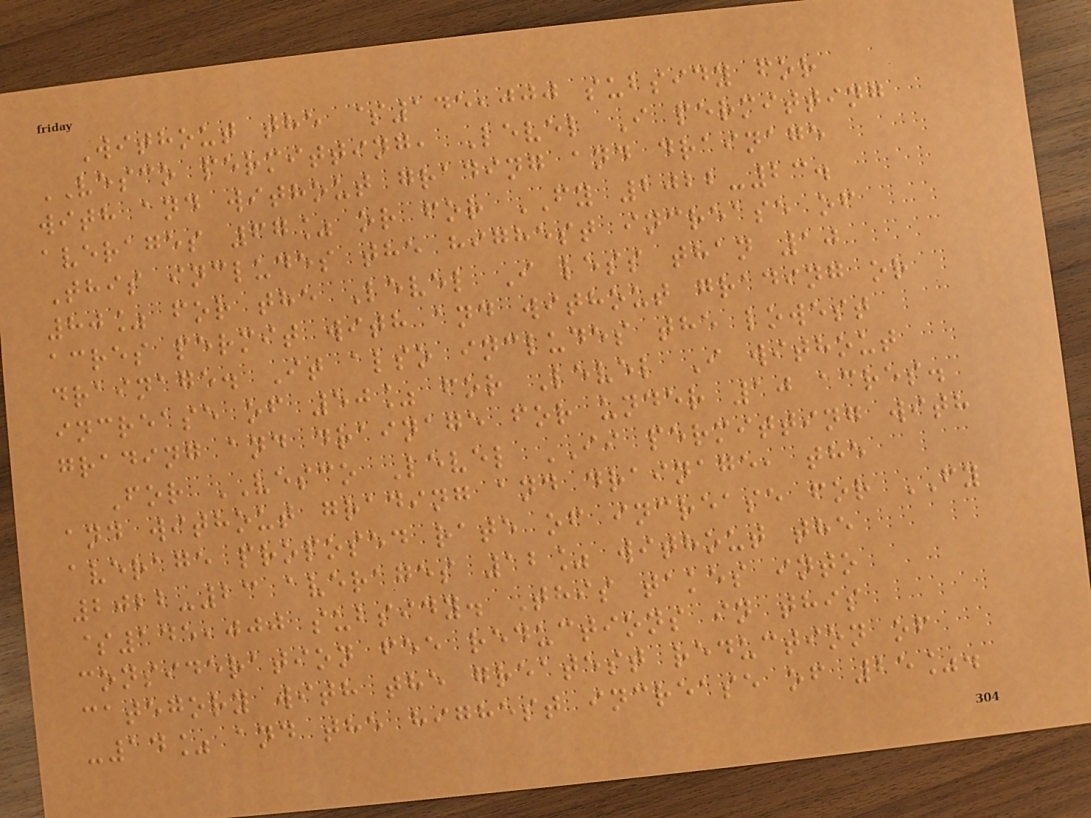Without the $145,000 subsidy for
VESCO permitting, Level I permitting
with and without grading and drainage
averages 67% or for FY 2022-23.
This includes the highest increase of
80% for the Level I less than 10
acres permit with and without grading or
drainage. It also includes the lowest
increase of 50% for Level I without
grading and drainage for under 10 acres.
For VESCO Level II permitting with
and without grading and drainage, the
average proposed rate of increase for FY
2022-23 averages 12% without the
$145,000 subsidy. This takes into
consideration fee reductions in this
category with the greatest reduction of
-14% and the highest increase of 25%.
